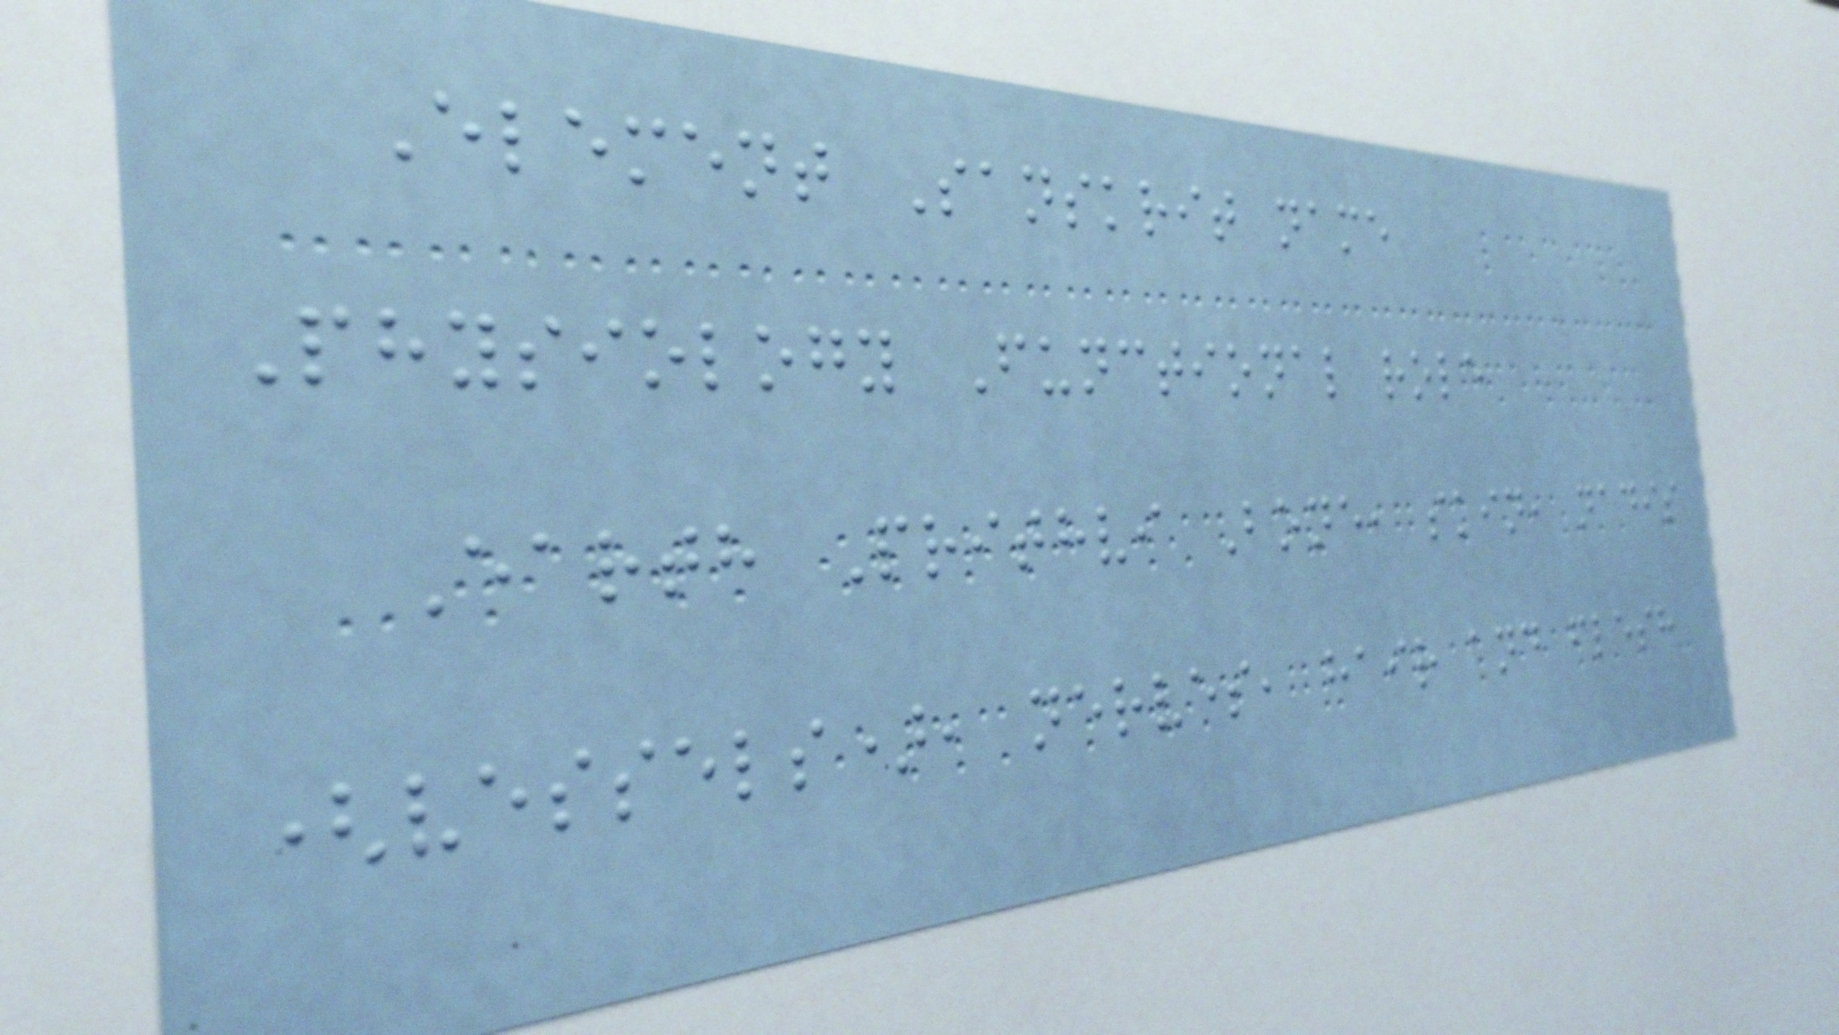Element Sanskrit name
Physiology Functional role
Earth Prithvi Bone, skin, nadis
(vessels), nerves, hair and flesh
